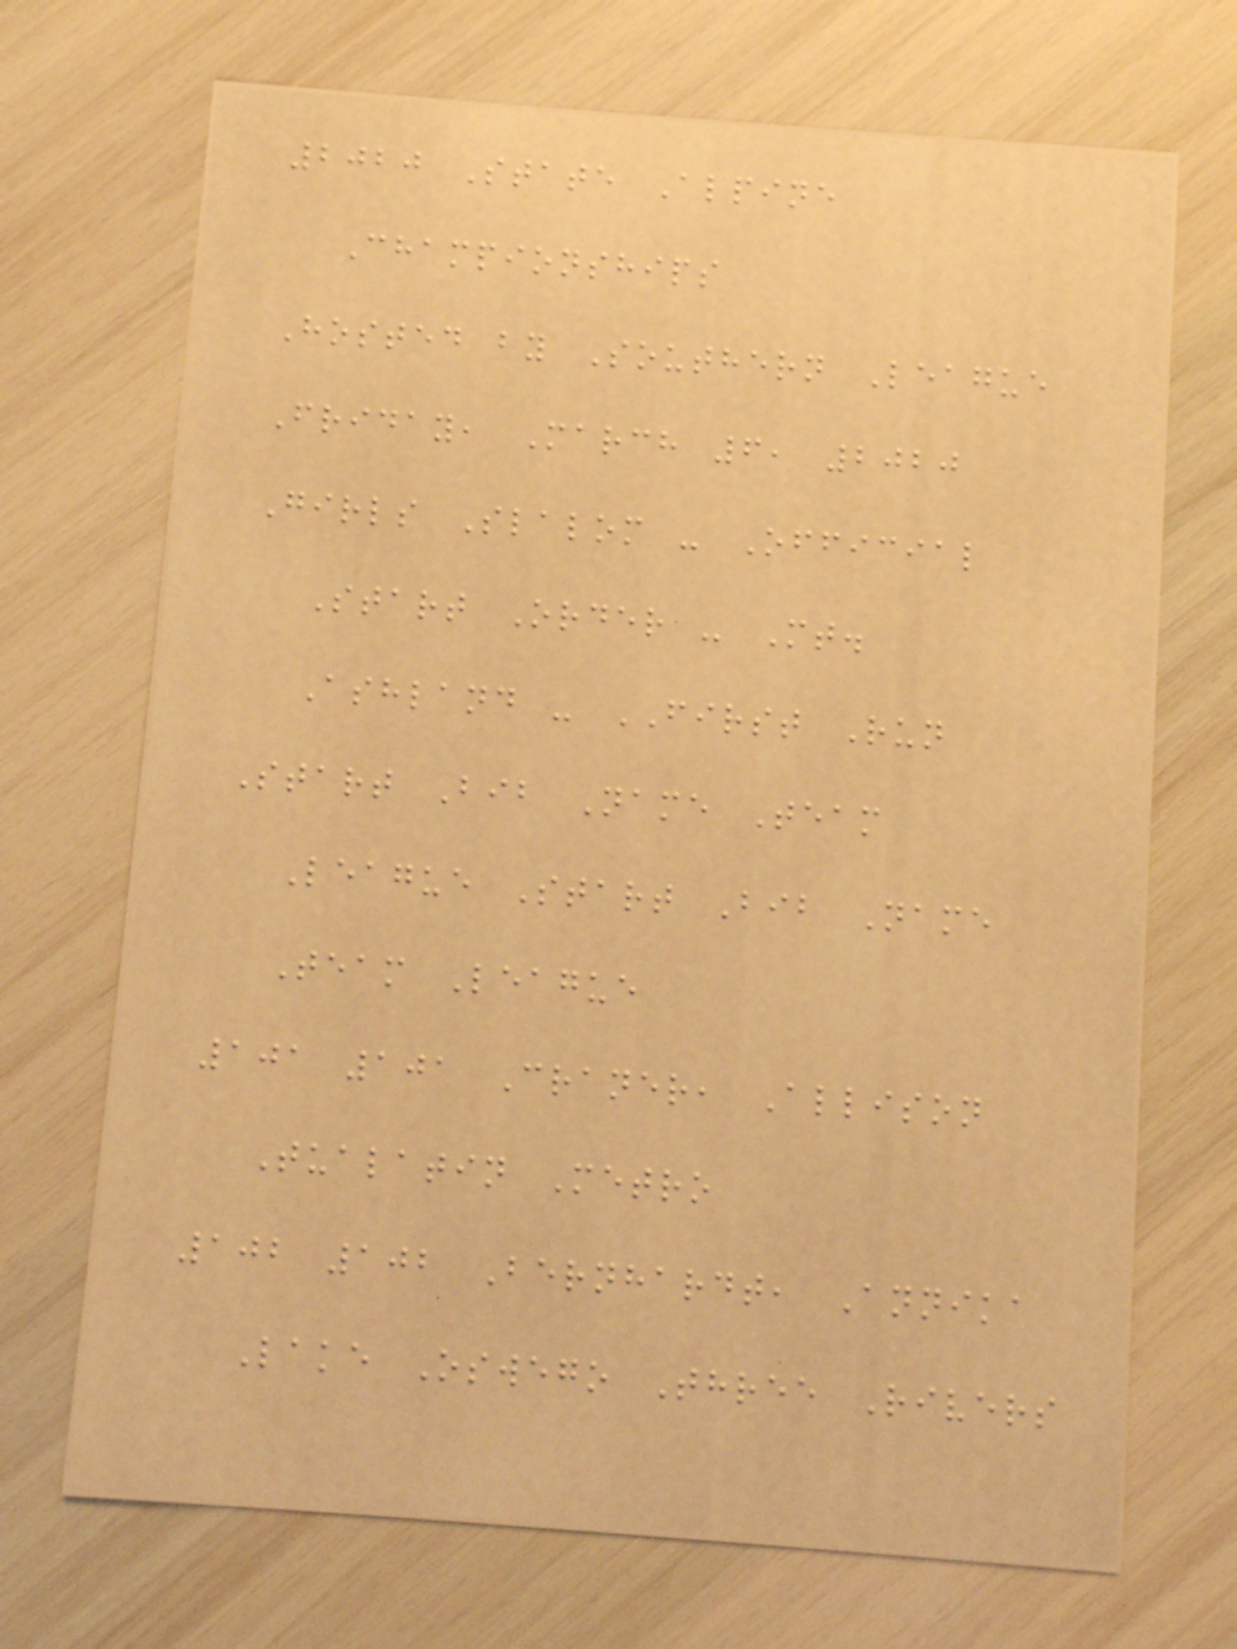2020 State Alpine
Championships
Hosted by Southern League
Friday, March 6, 2020
Girls Slalom - Official
Start Order - Mt.
Ashland - FIRST Run
Start Bib Name Team
League Start Bib Name
Team League
101 101 Craner, Allison
Tualatin Metro
102 102 Bernhardt, Annika
Lake Oswego Three Rivers
